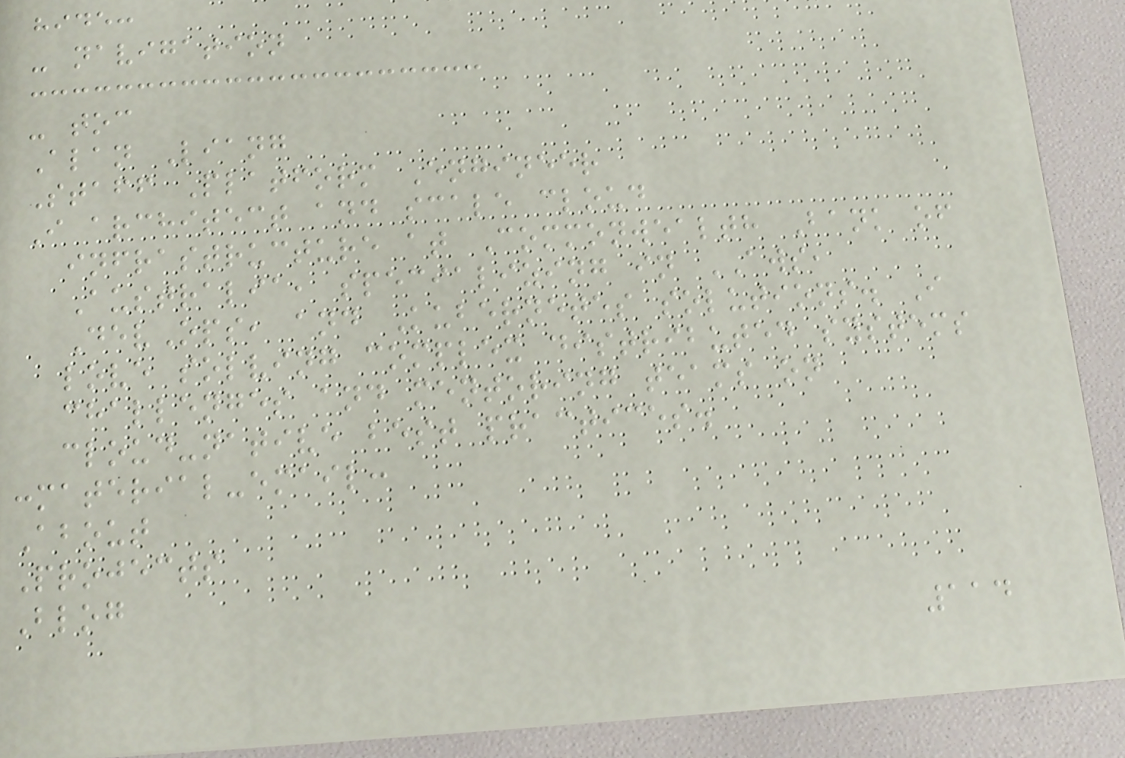hide:
- navigation
- toc
Alan Liang
Staff Platform Engineer
I architect and scale cloud
infrastructure at Commonwealth Bank of
Australia, specializing in AWS,
DevOps, and Kubernetes solutions. I
love solving complex distributed systems
challenges and mentoring teams on
cloud-native best practices.
:material-email:
About
Projects
Blog
114
